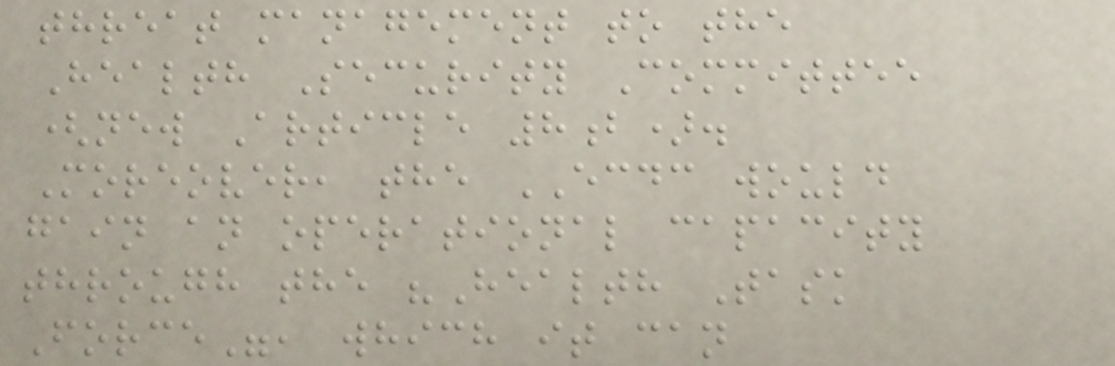threat management to the
Health Security Committee
(new Article 8b).
Moreover, the ECDC would
gain an operational capacity
through the "Health Task
Force", which it can
